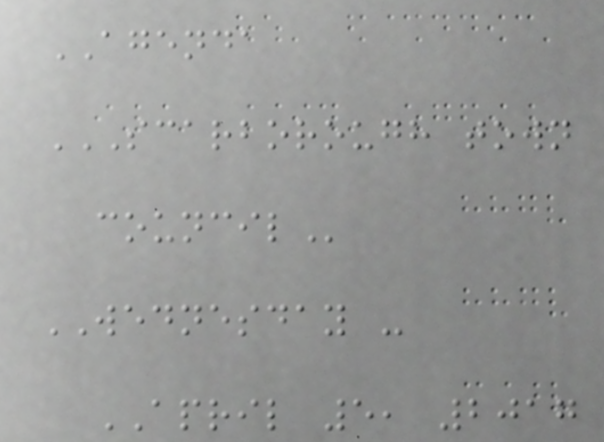AGENDA
SCARBOROUGH TOWN
COUNCIL
WEDNESDAY -
APRIL 5, 2017
